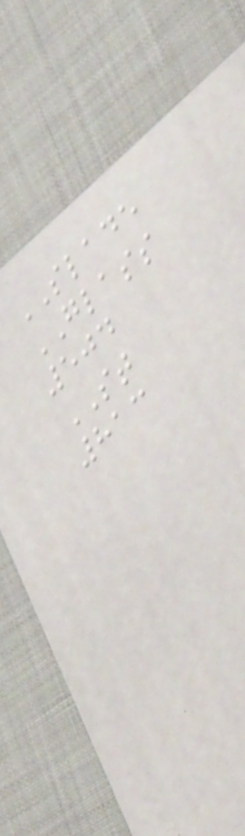SLADE
GLASS
504
ST
813
